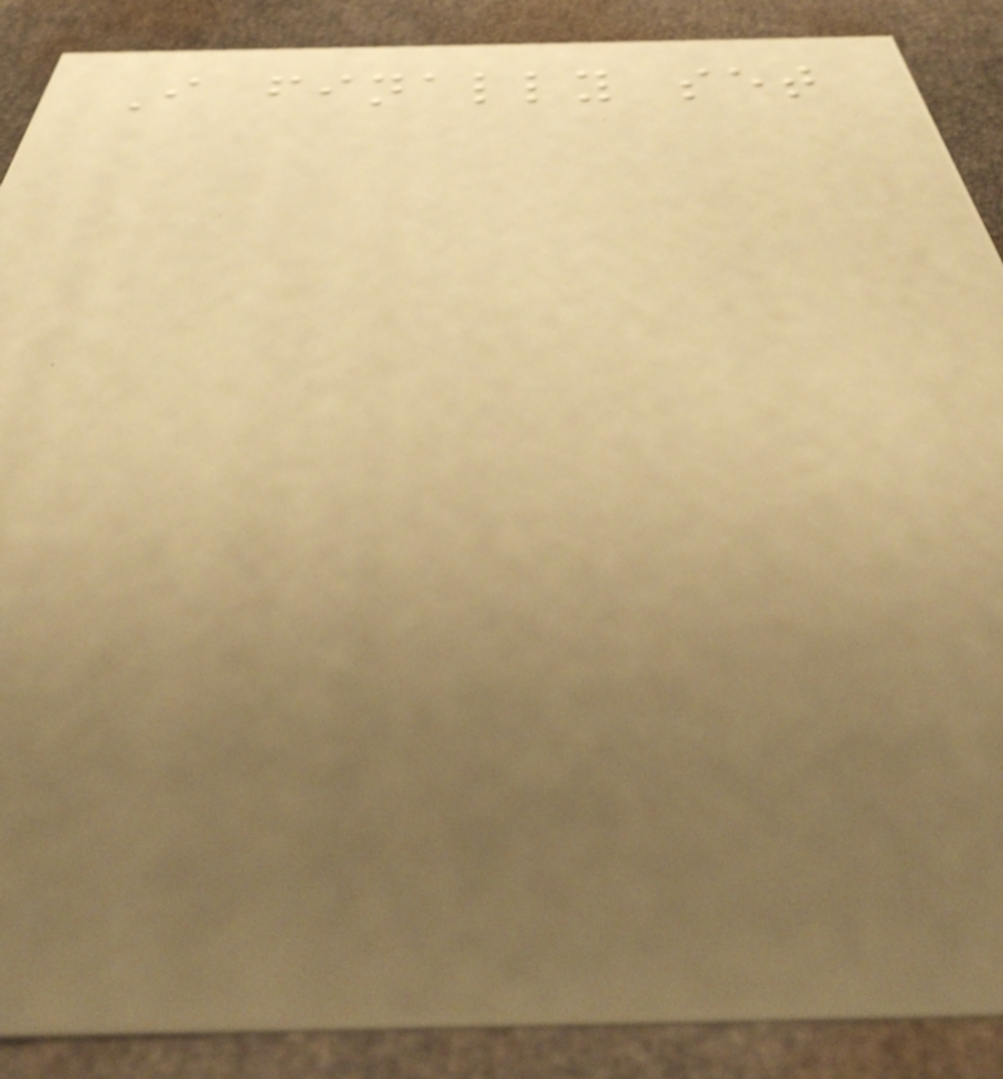I finally set
